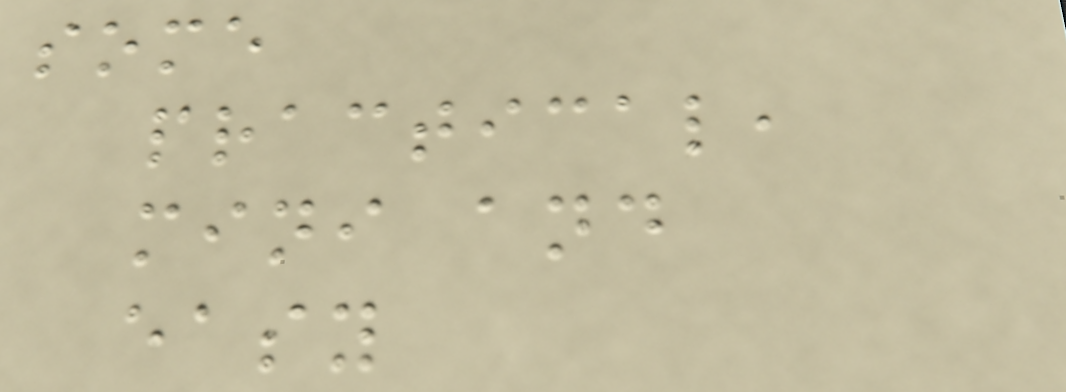some
practical,
mini and
easy
